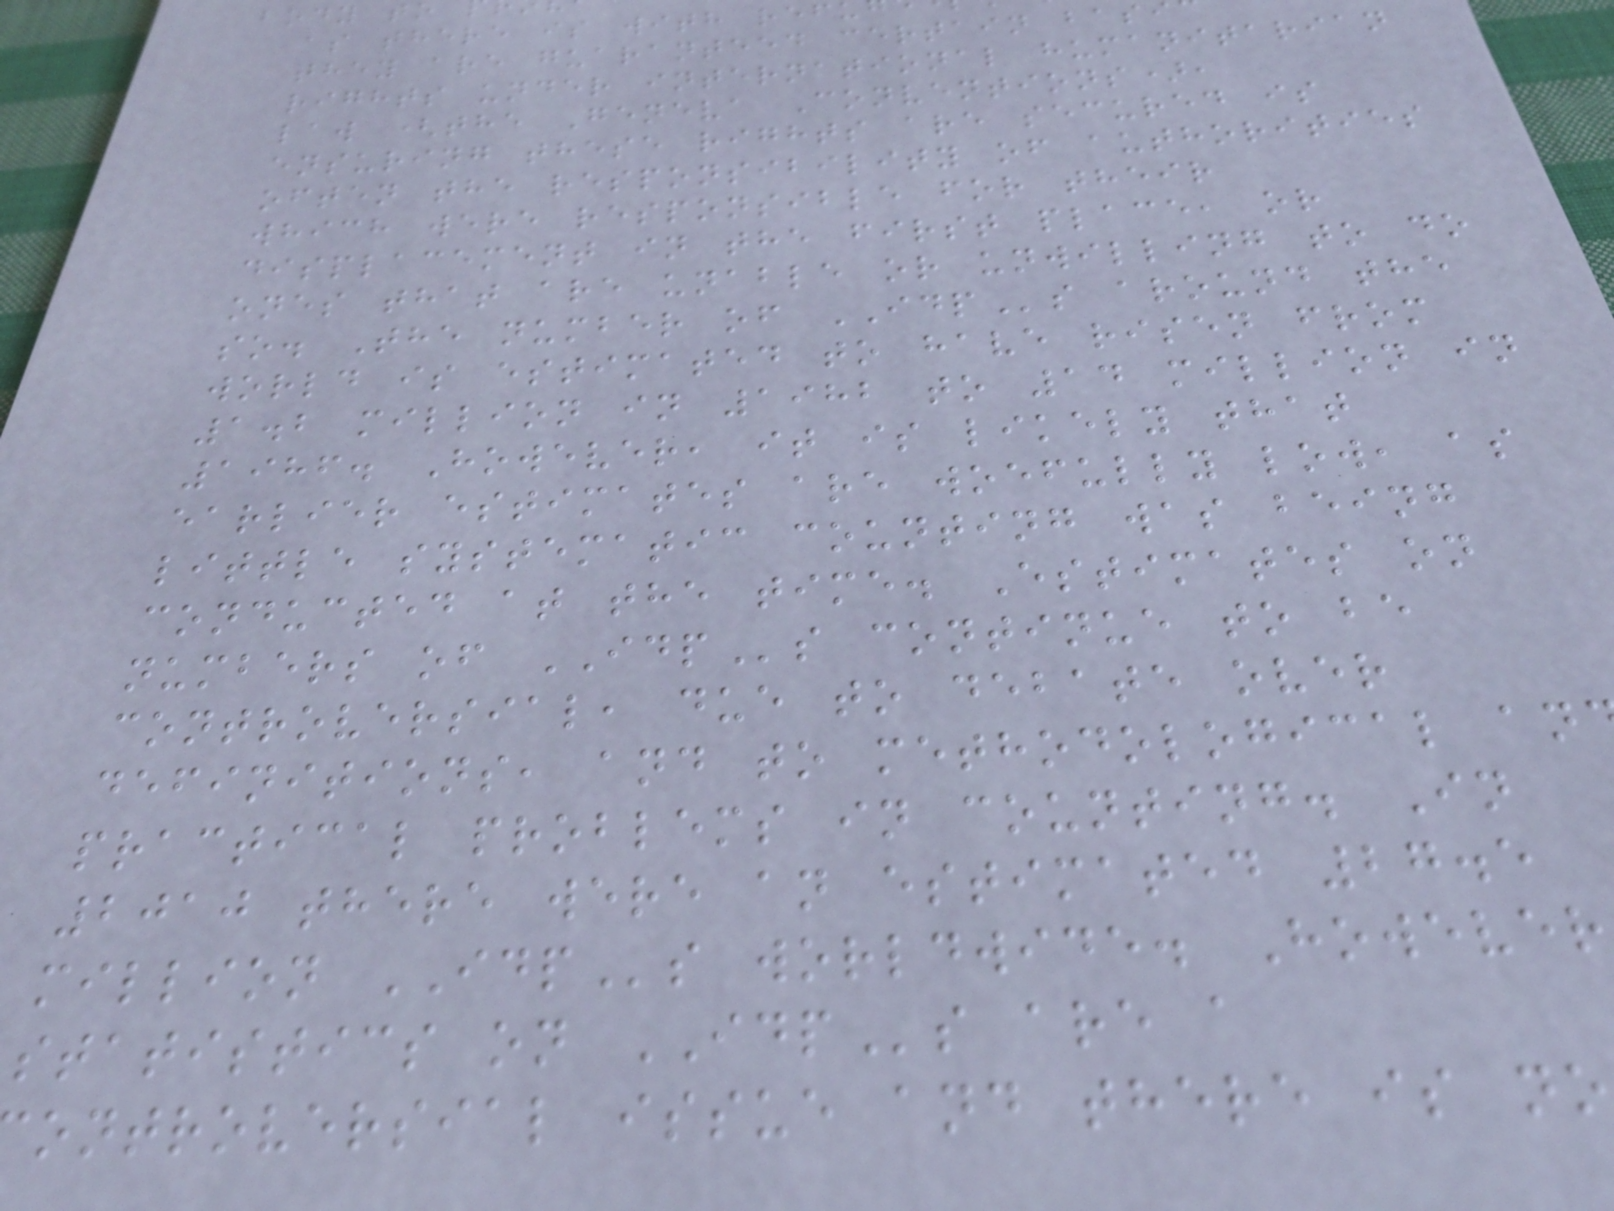as there is with ref
they are guaranteed certain bas
rights under international humanitarian
law (the Geneva Conventions),
ensuring these rights are secured is
often the responsibility of authorities
which were responsible for their
displacement in the first place, or
ones that are unable or unwilling to do
so. The number of IDPs around the
world is estimated to have risen from
1.2 million in 1982 to 14 million in
1986. However, it is likely that
earlier estimates are woefully low, as
little systematic counting was being
conducted at the time. Estimates on
numbers of IDPs continue to be
controversial, due to debate over
definitions, and to methodological an
practical problems in counting. In
2010 there were an estimated 27.5
million IDPs worldwide. However
statistics on IDPs are a
ontroversial issue and there is no
